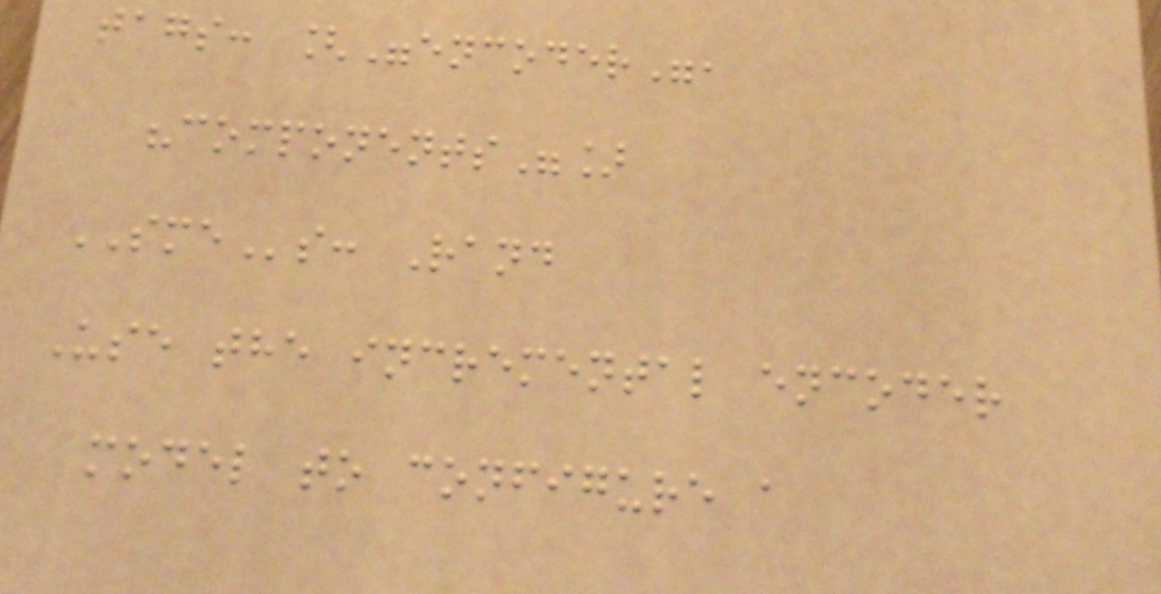tags: ["encoder",
"components"]
SMEs: Rand
Use the incremental encoder
model to configure a
